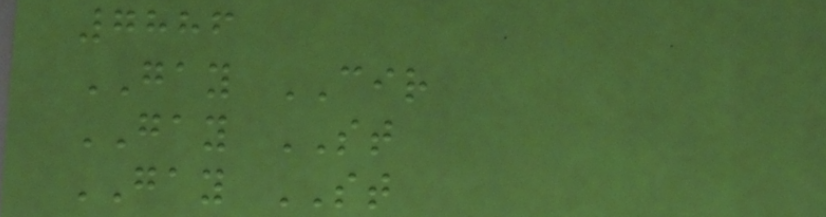7886
GAY CIR
GAY ST
GAY ST
